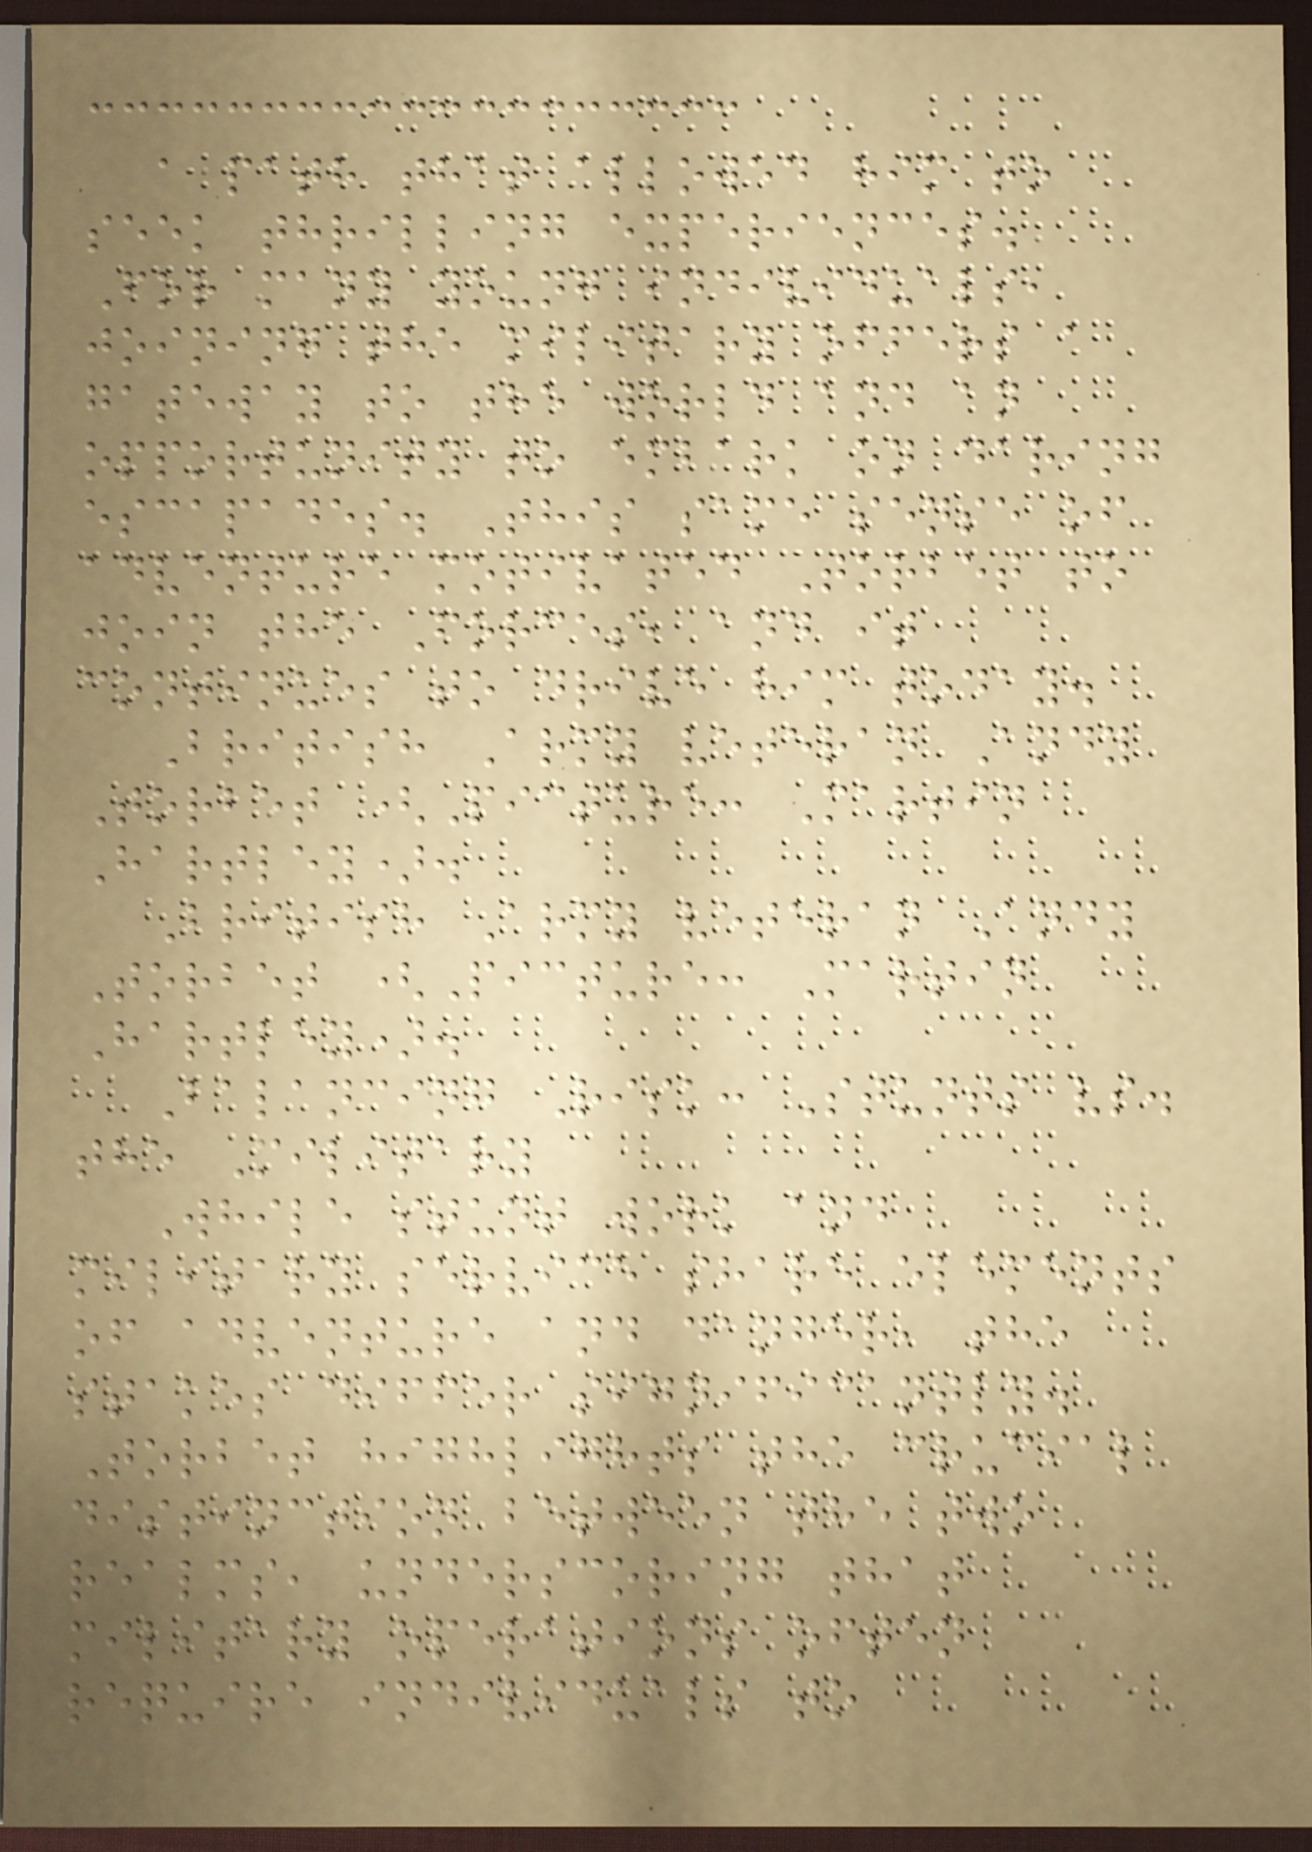a path that allowed him to
seek thrilling experiences.
For many young individuals,
joining the military offers a
gateway to the world and an
opportunity to embark on daring
escapades. This same sense of
adventure motivated Torbet to
join the Forces, and it
continues to drive him today.
British Army veteran Andy
Torbet (Picture: Martin
Hartley).
British Army veteran Andy
Torbet (Picture: Martin
Hartley).
Balancing Risk: Stunts vs.
the Military
While stunt work and
military service share elements
of adventure and danger, the
stakes differ significantly.
Torbet highlights the crucial
distinction between the two
realms, underscoring that
military operations often
require individuals to
